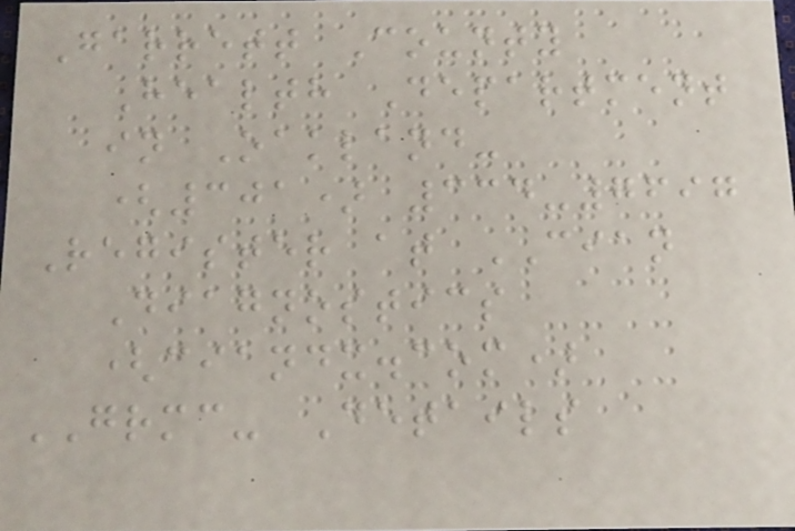Garrett County
Health Department
in Oakland-
(301) 334-7697
Register at CIAN
Diagnostics
(ciandx.com)
GRMC- Details
